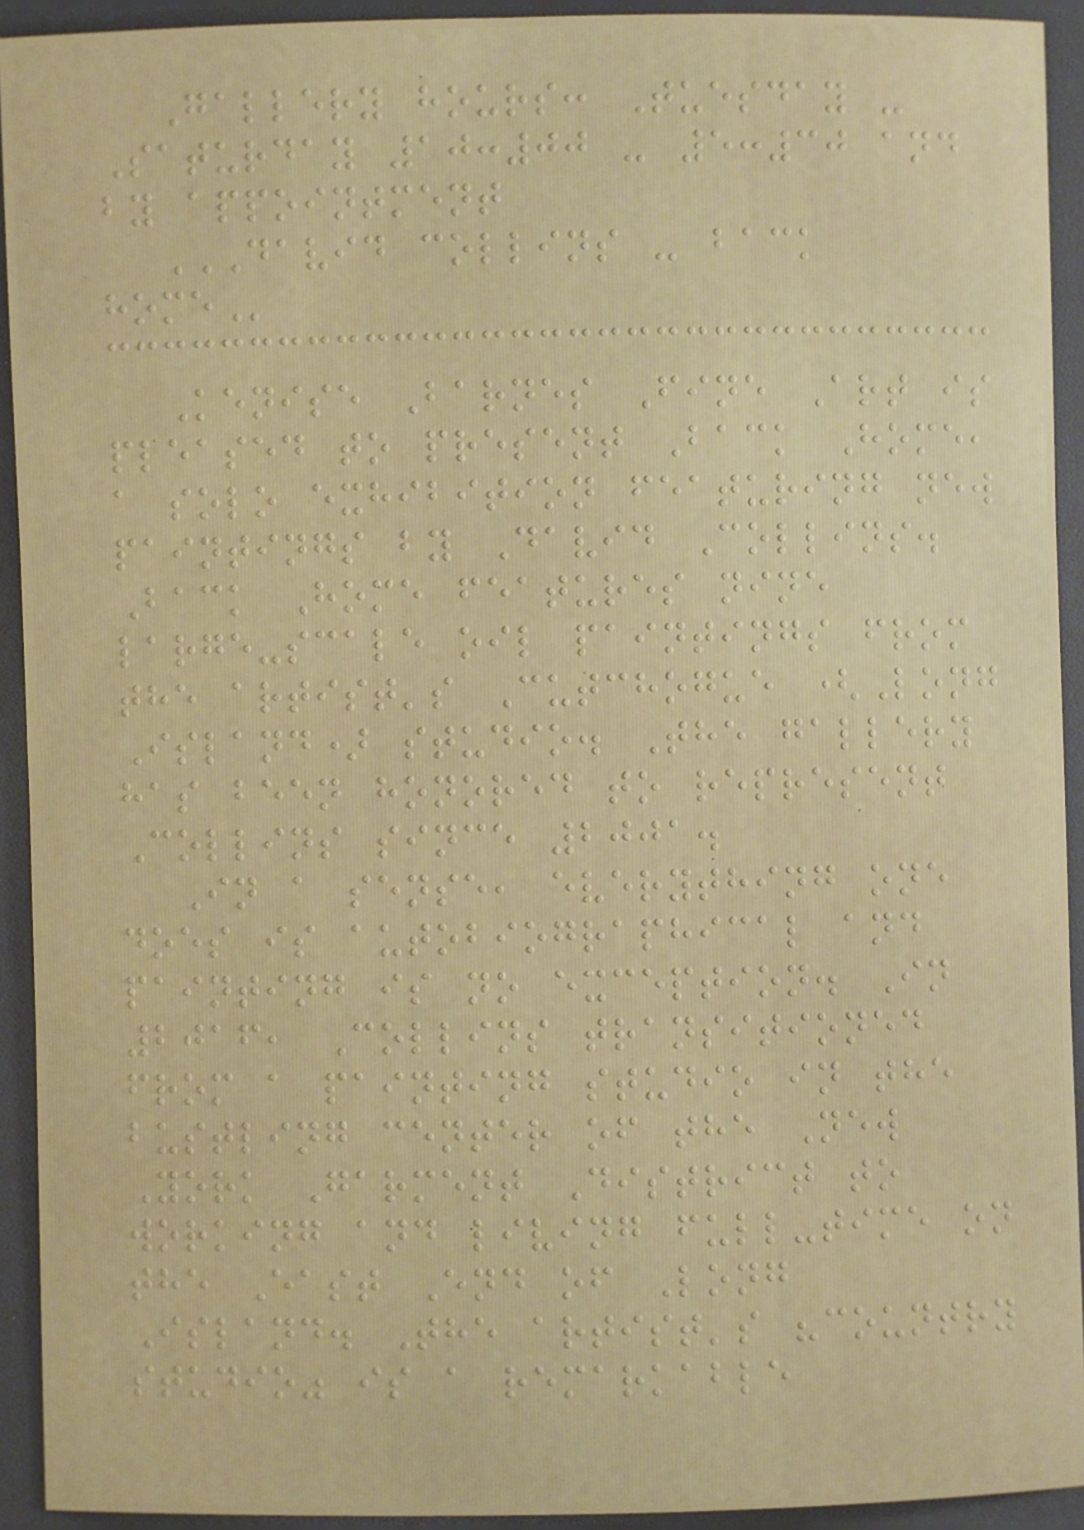Gallery hours: Tuesday -
Saturday 10:00 - 5:30 and
by appointment
DAVID COLLINS - BACK
HOME
Kenise Barnes Fine Art is
pleased to present Back Home,
a solo exhibition featuring new
paintings by David Collins.
Back Home features nine
large-scale oil paintings from
the artist's Cutchogue (Long
Island) studio. The gallery
has been honored to represent
Collins since 2001.
In a sense, everything one
does is autobiographical and
painting is no exception. In
2016, Collins transitioned
from a painting studio in the
bustling center of the New
York Garment District to
working and living full-time on
the East End of Long
Island. The artist's "country
studio" is a remarkable
